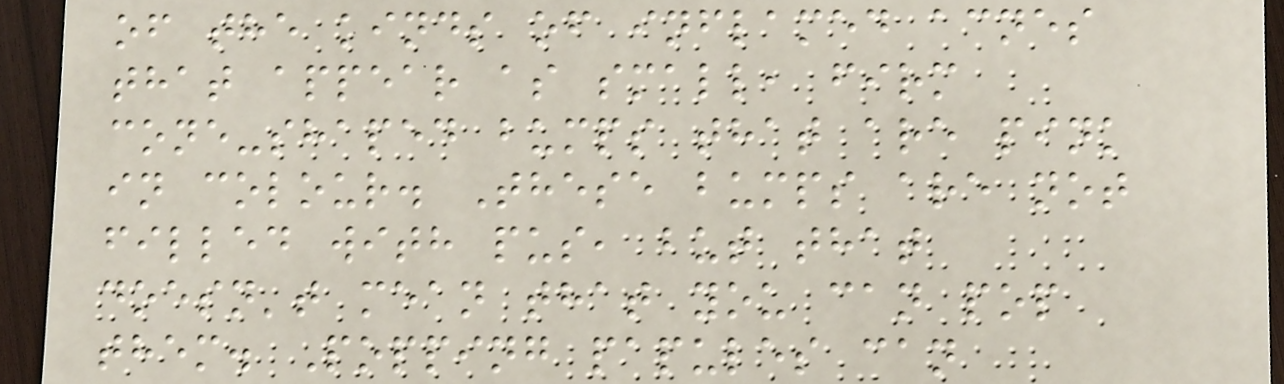of the kinds of inflamed acnes
that appear as small, firm
cone-shaped bumps that are pink
in colour. These bumps are not
filled with pus, but that
doesn't mean that you can pop
them. Popping papules can
